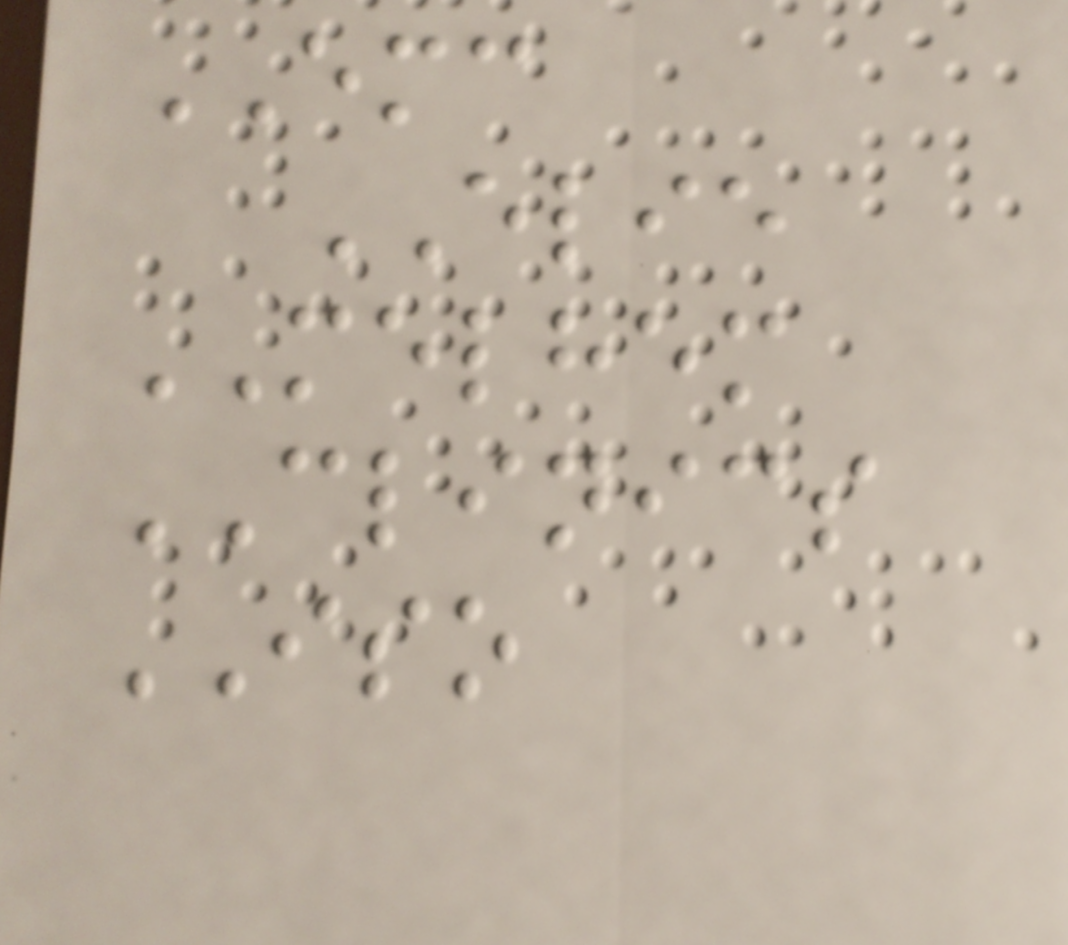EMC
ELIE
MELHEM
CLINICS
ISO
